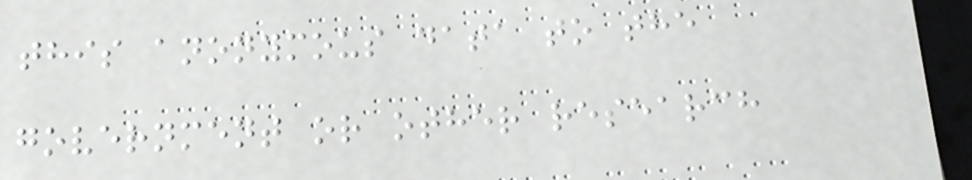this anonymous data to the
government or other research
